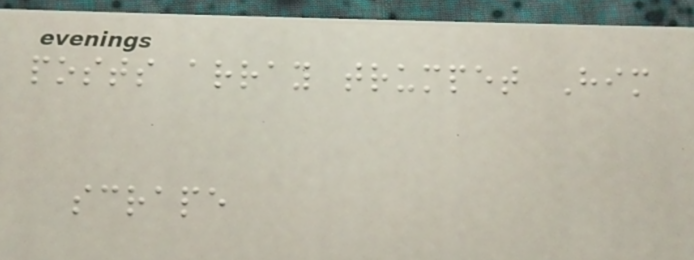posts array trumpet Him
scrape
